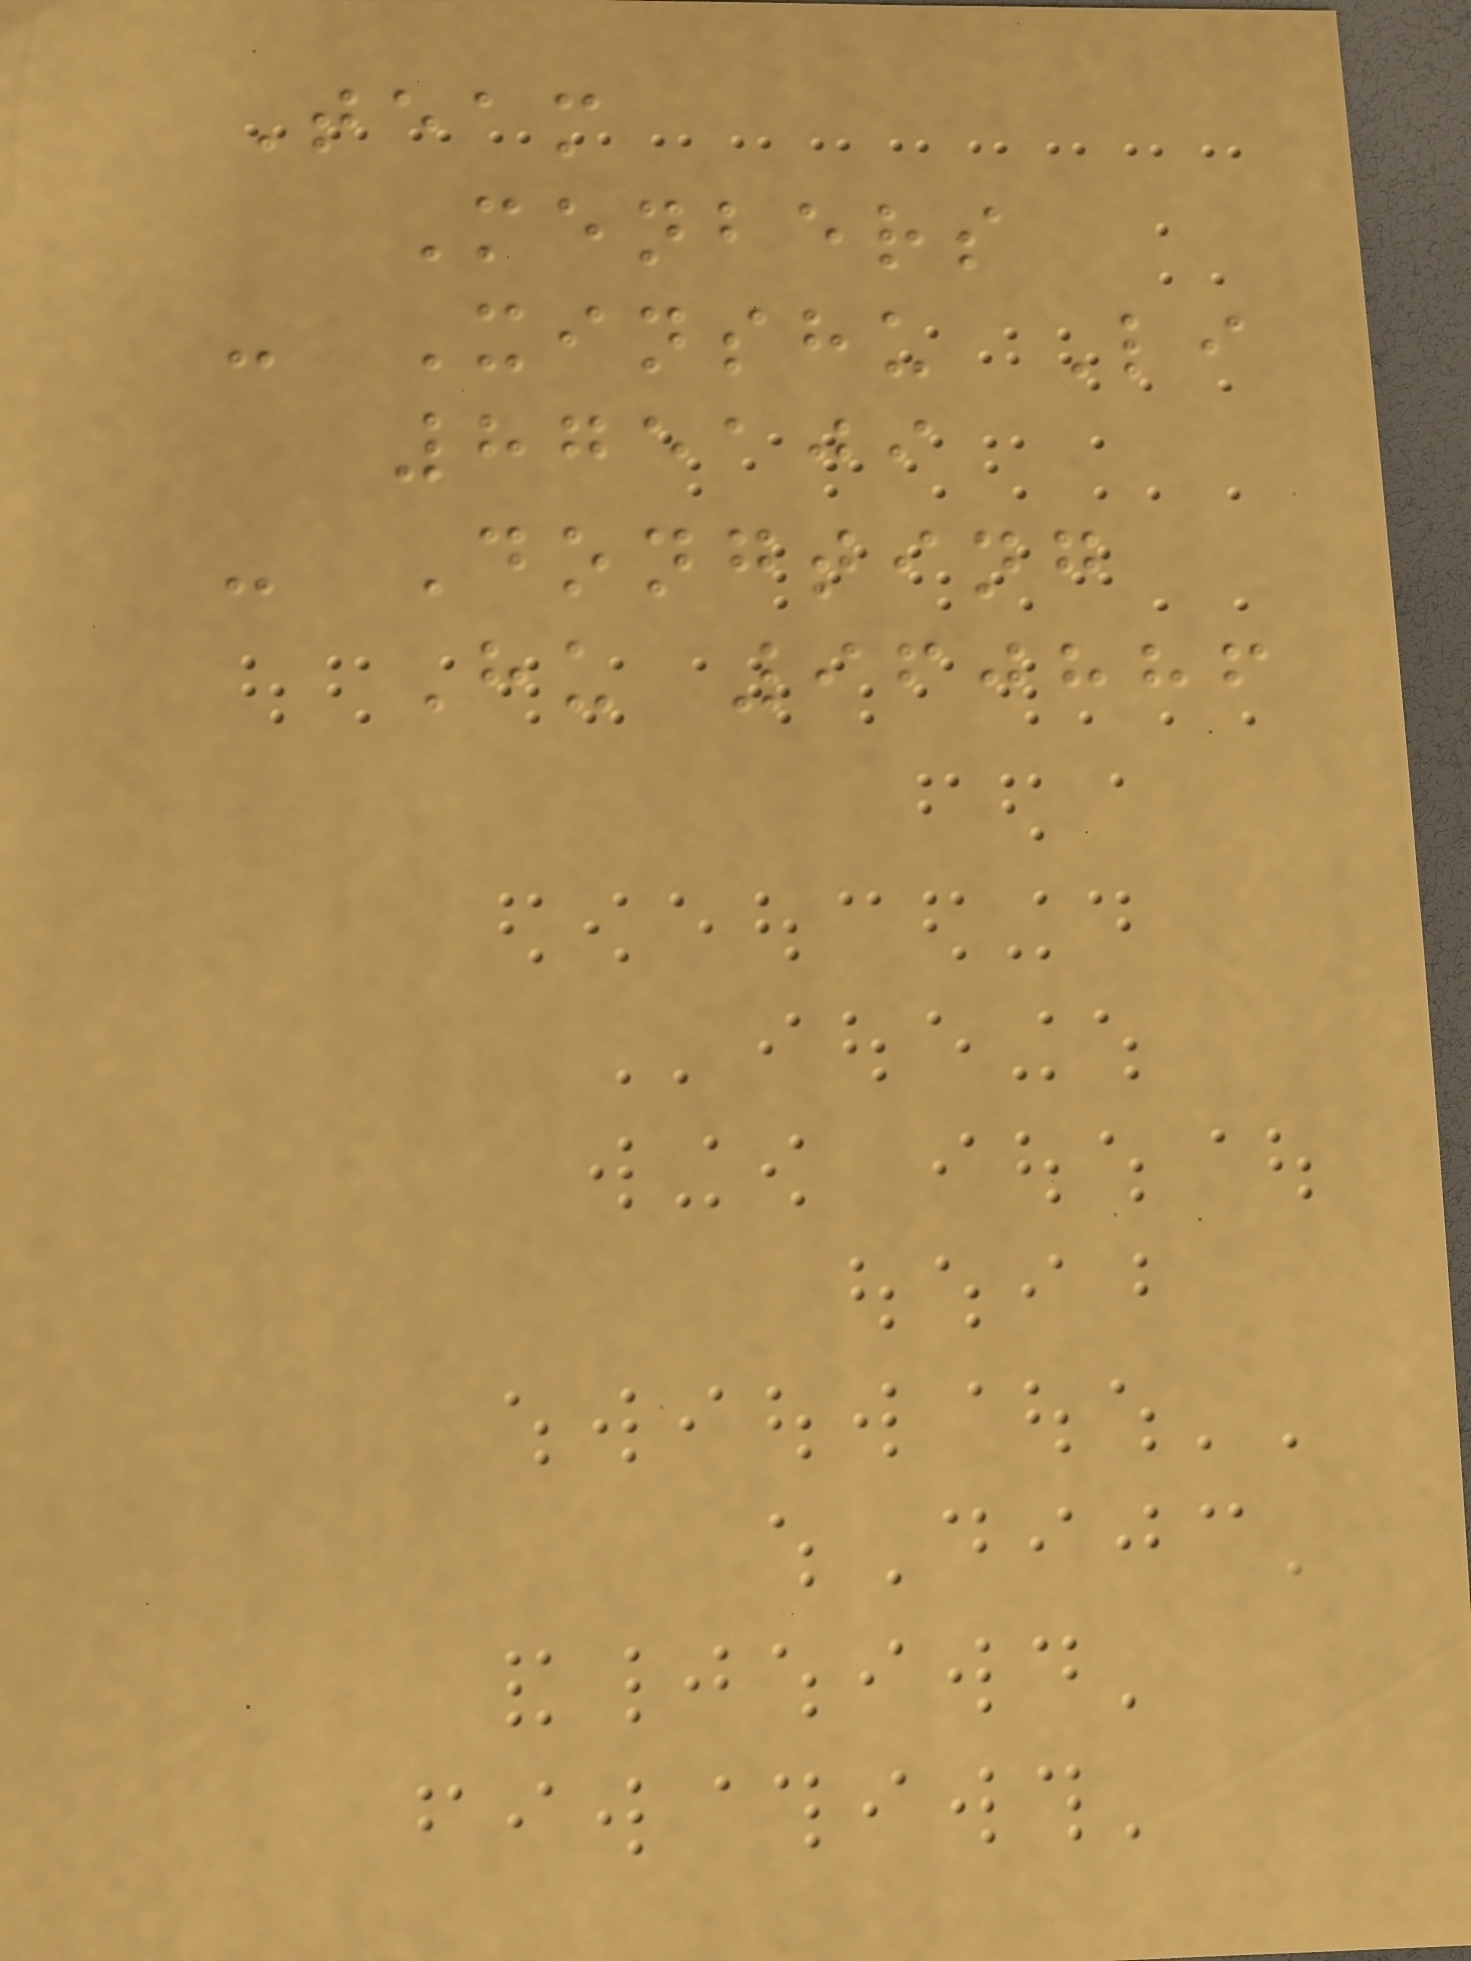Team
Menbers
- Xinshu Li
875109
- Dongting
Hu 960886
